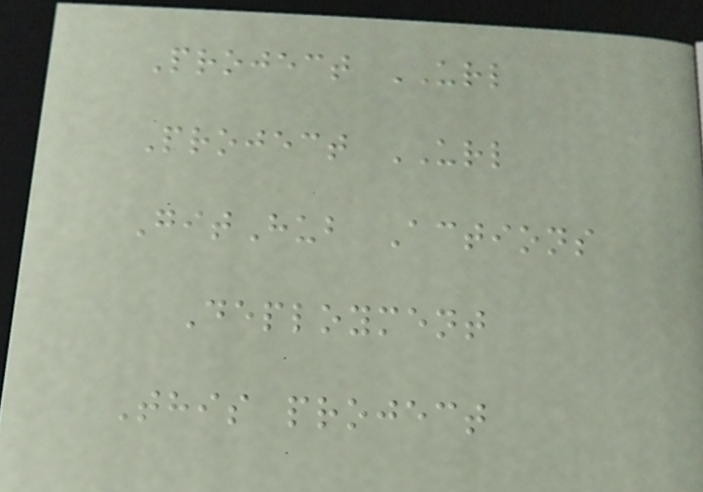Project URL
Project URL
GitHub Actions
Deployment
This project
